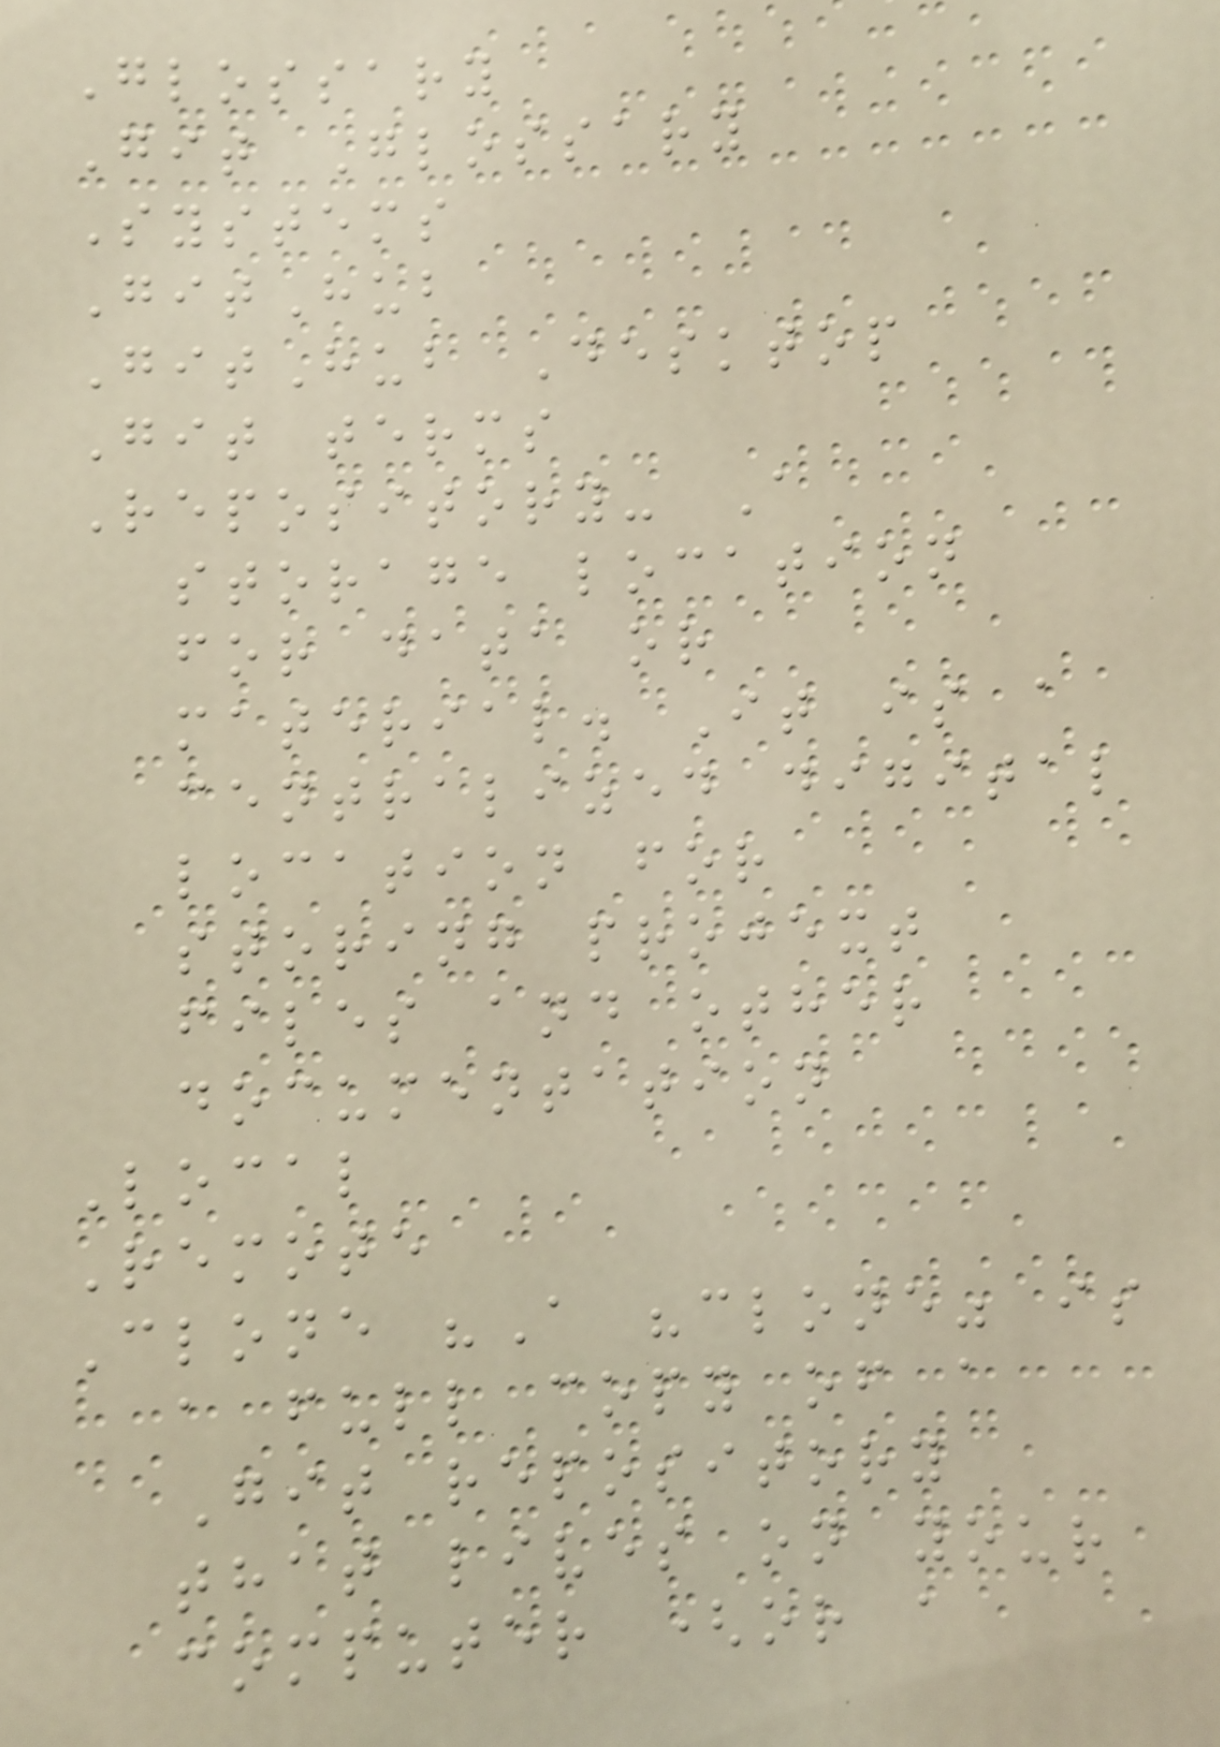Glossary
Git Glossary
Systems
GitHub
GitHub Desktop
Git terms
Repository- A
storage location
for data or
material. It is a
centralized digital
location for
storing projext
files and other
documentation
Local
Remote
Clone "A "clone" is
a full copy of a
Git repository
that lives on your
computer (or a
